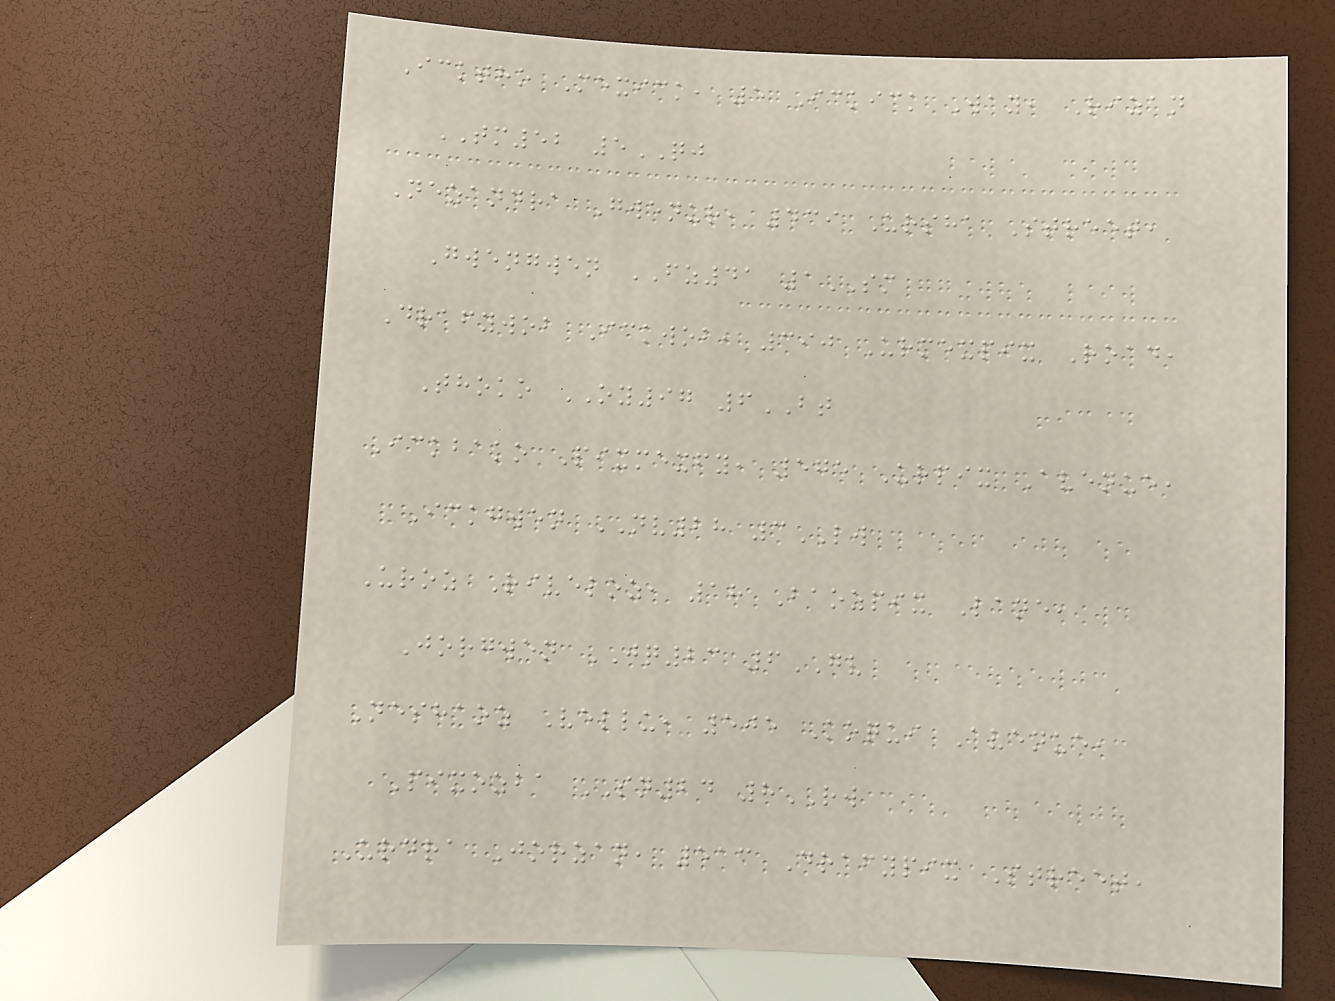Icktho Mexick, 5 Ickick Way, Rizan
TM52 5QJ
Nezandra Gwenur, 439 Ursha Street,
Gwengwen FZ41 1SM
Drafywob Ickwob, 390 Urmexpix Road,
Thoko OY97 6BT
Ickbako Pixmexfy, 575 Urpix Avenue,
Ickgwen NV28 3LW
Uroz Riveloz, 18 Baozpix Lane,
Jorgwen JQ23 6GV
Neshaoz Vellu, 505 Koqui Avenue,
Pixozba SN24 8RW
Urdra Jorzan, 513 Drafypix Street,
